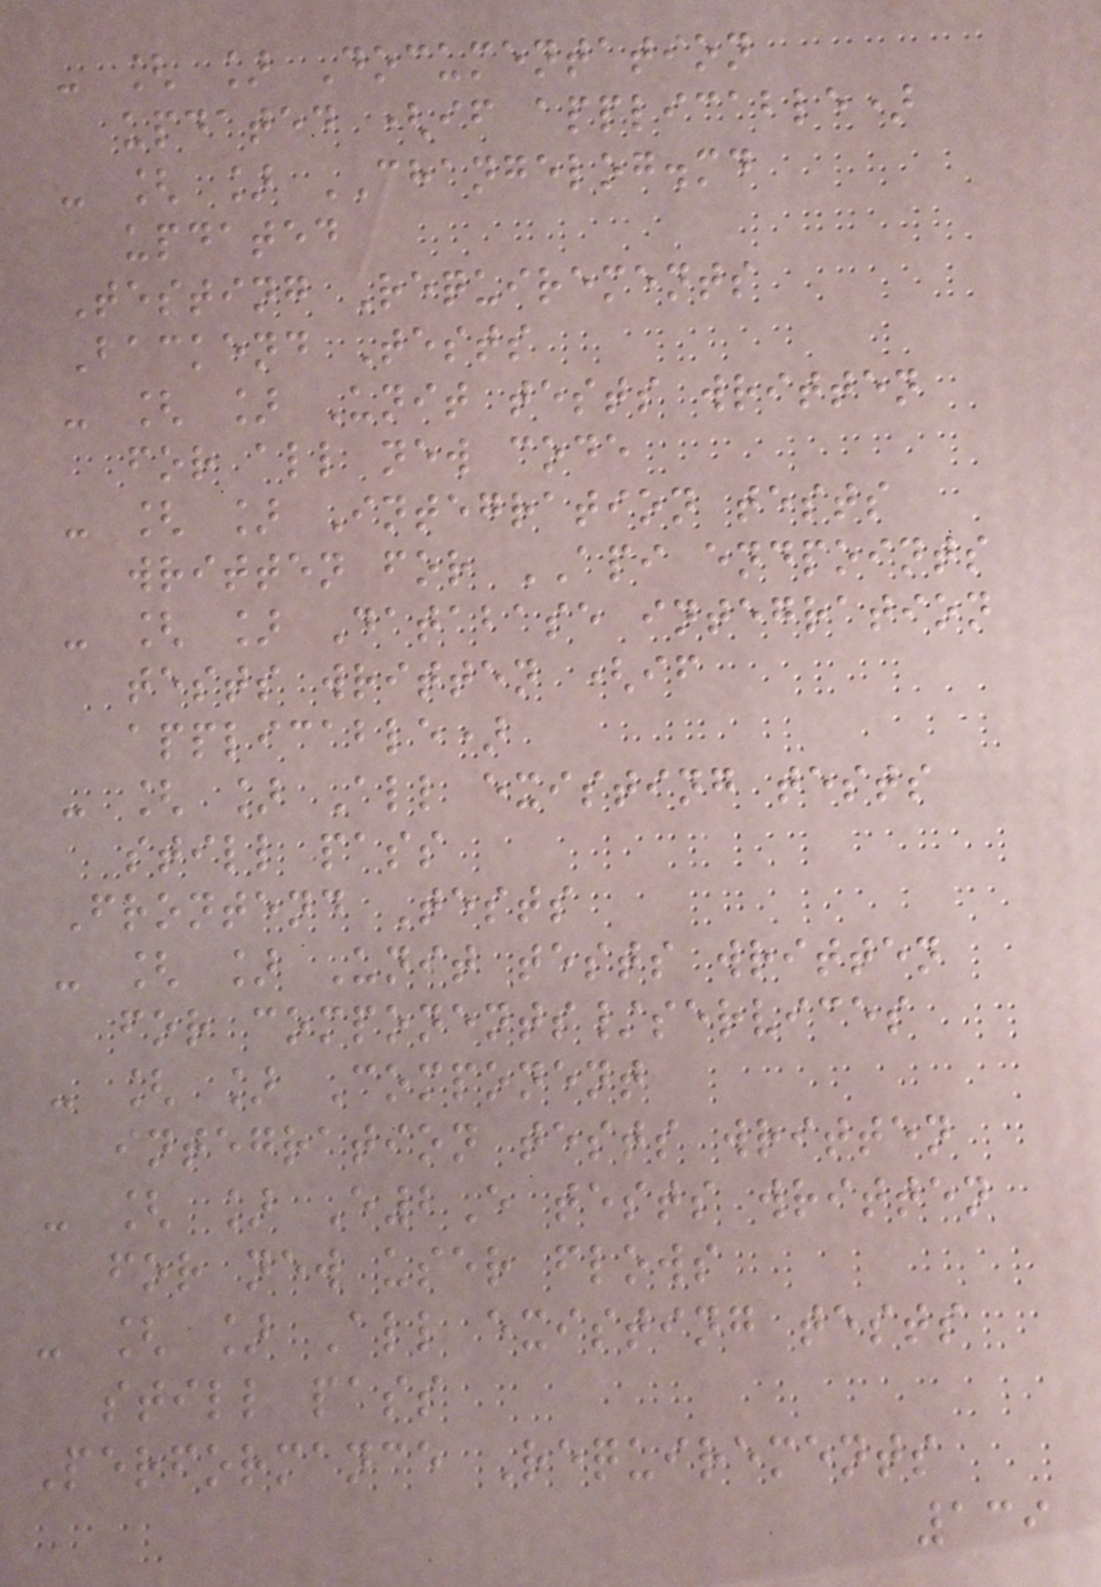- [ ] Documentation
updated (if applicable)
- [ ] CHANGELOG.md
updated
Testing Requirements
Backend Tests
- [ ] Unit tests written
for all new code
- [ ] Integration tests
written for API endpoints
- [ ] Database integration
tests written (if
applicable)
- [ ] All existing tests
still pass
Frontend Tests
- [ ] Unit tests written
for components/services
- [ ] Component
integration tests written
- [ ] E2E tests written
for new user flows
- [ ] All existing tests
still pass
Performance Requirements
139
